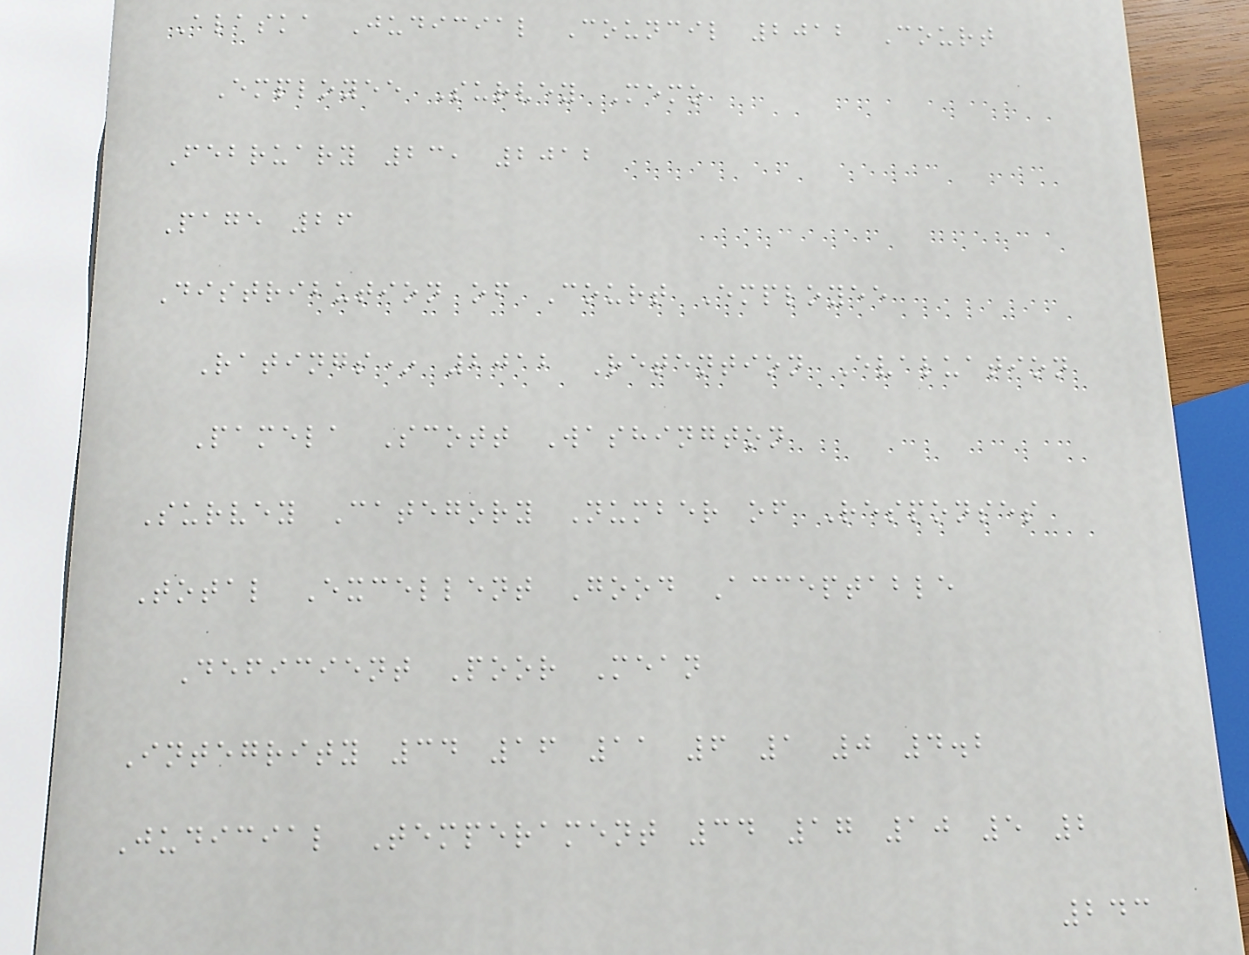Alaska Judicial Council 2012 Court
Employee Survey Memo
February 23, 2012
Page 26
Distribution of Court Employee
Ratings* 2012 Retention Evaluation
Pamela Scott Washington
Survey Category Number of Responses
Total Excellent Good Acceptable
Deficient Poor Mean
Integrity 34 16 11 6 1 0 4.2
Judicial Temperament 34 17 10 5 2
243
